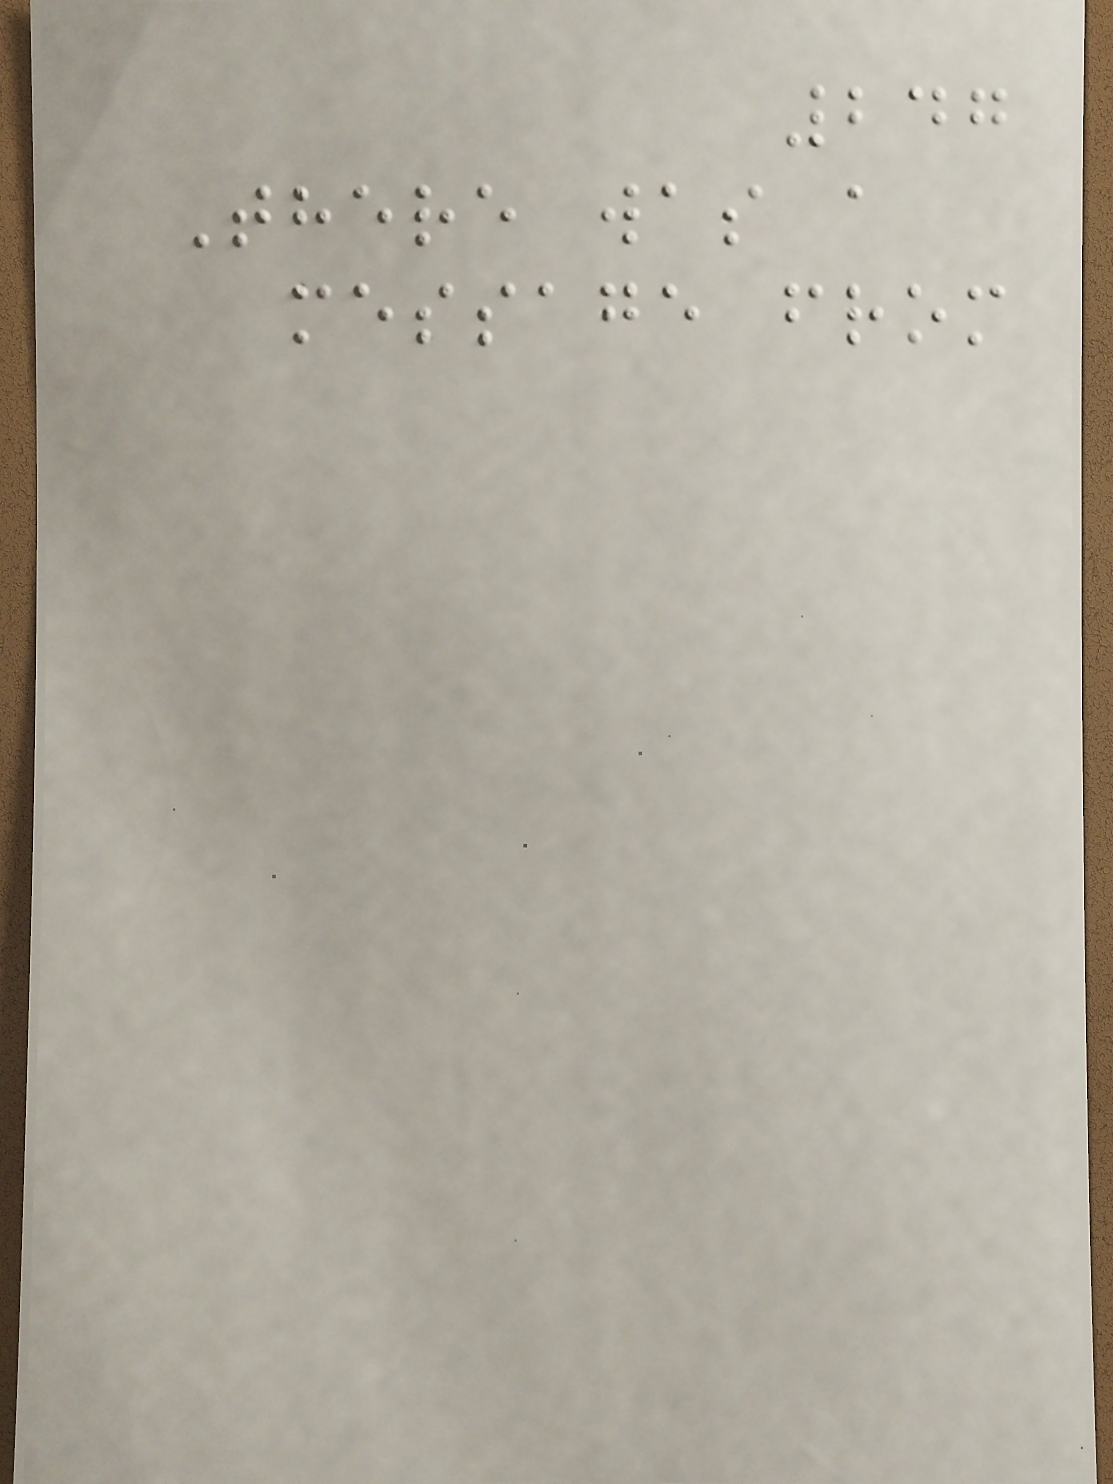247
There was a
message from
